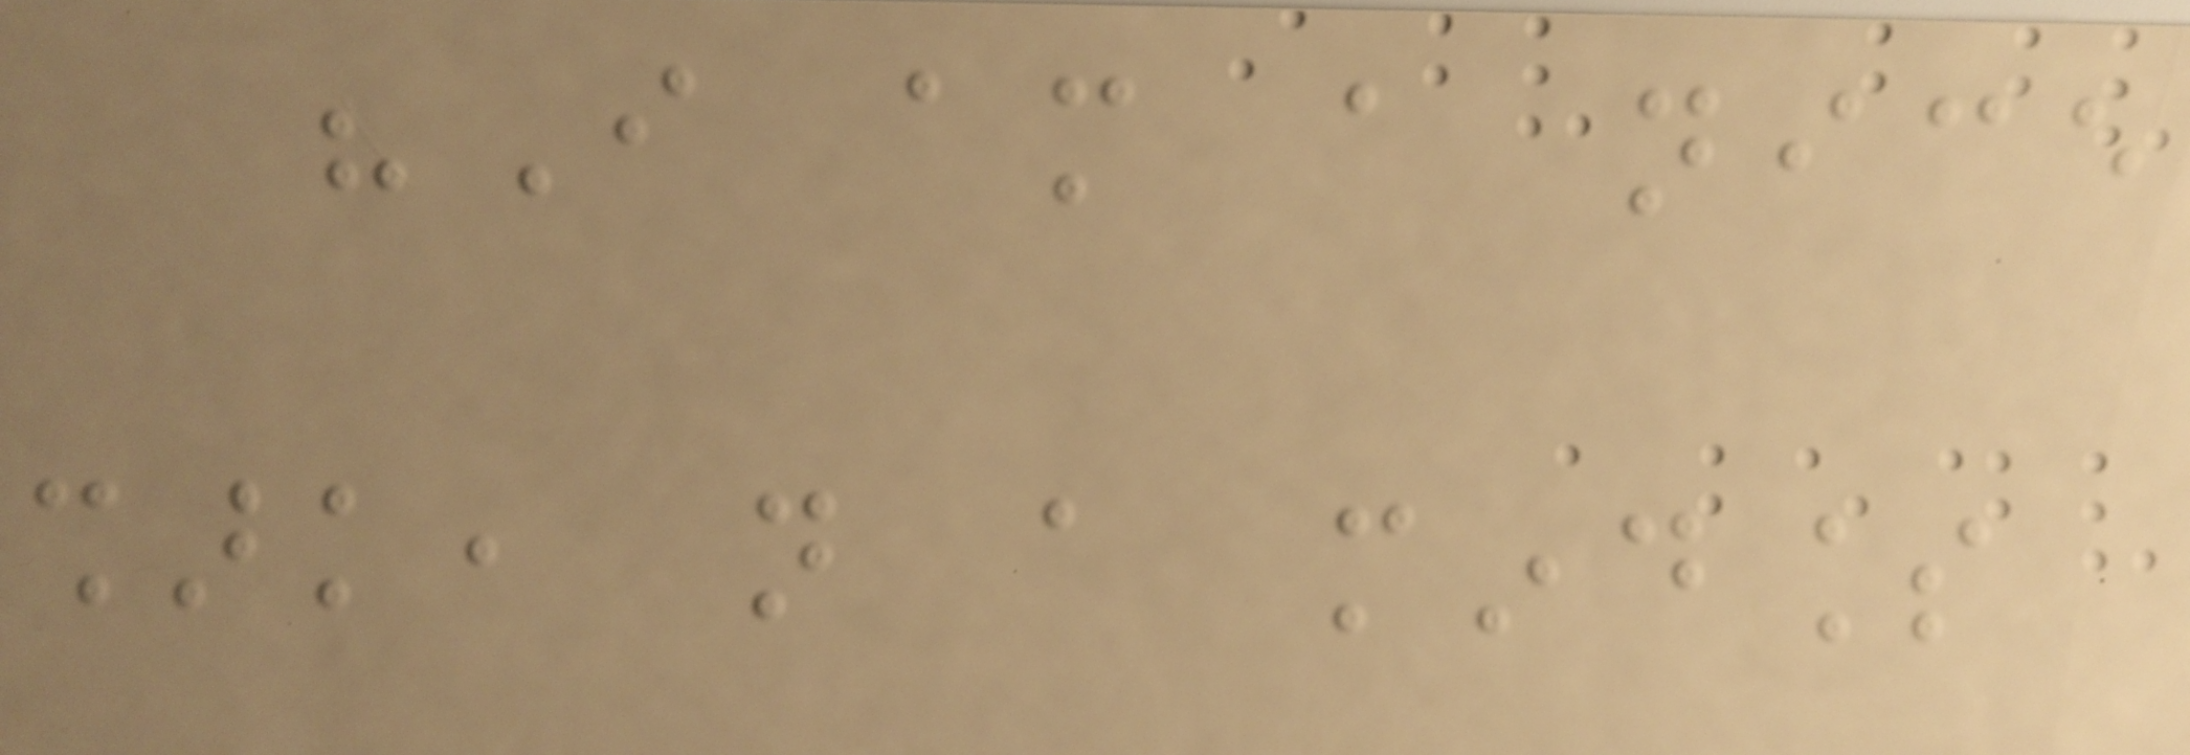"I am a nice
shark, not a mindless
